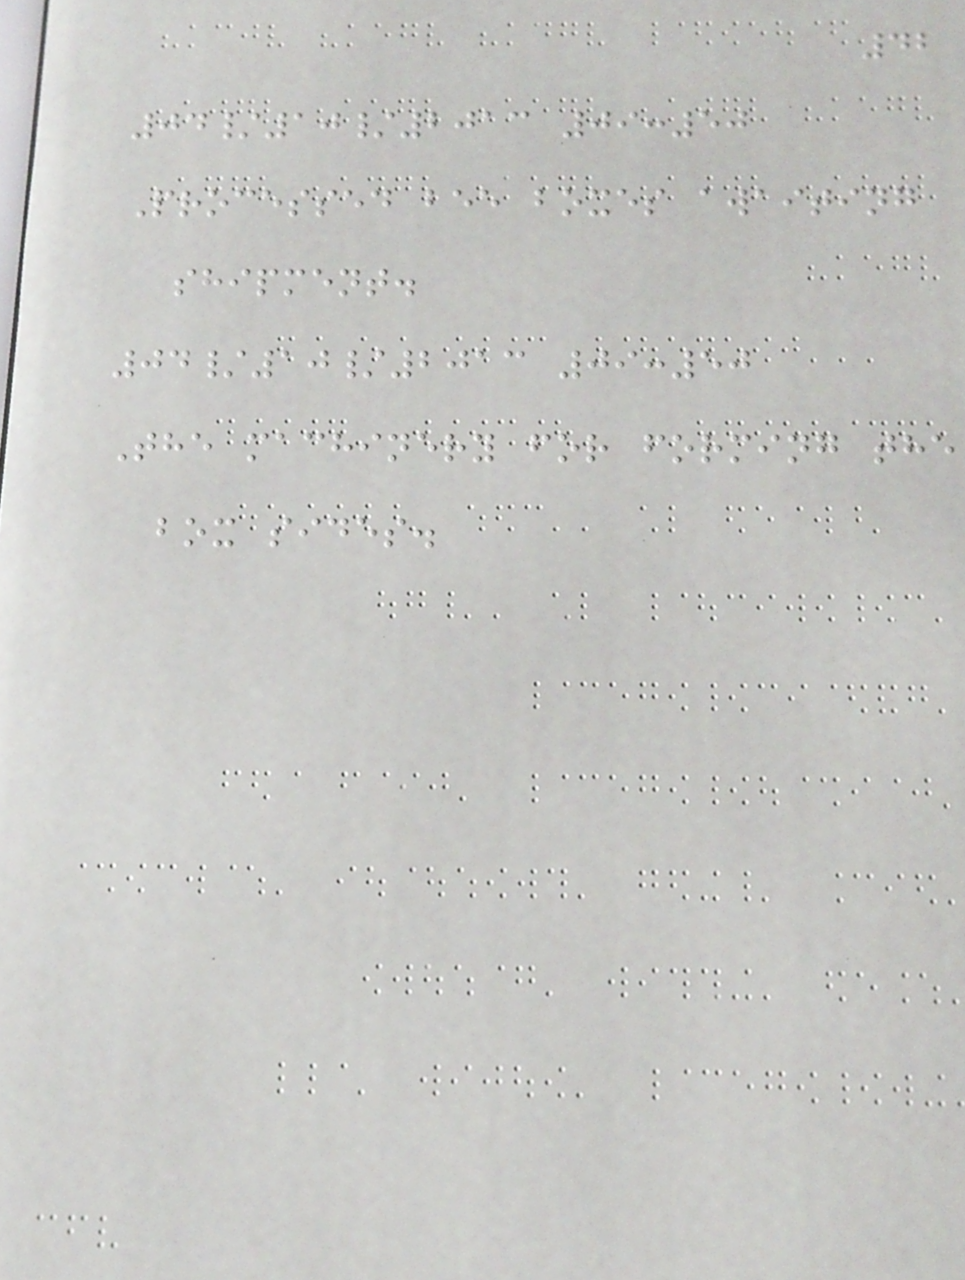42
04/10/2013 09:50
Processed bee boxes awaiting
shipment.
04/10/2013 09:50
The machinery for forming the
box sides.
